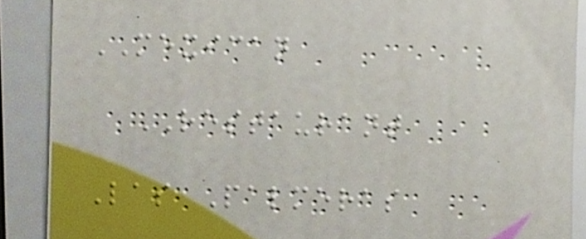MEXICAN
RESTAURANT
Las Palmeras
